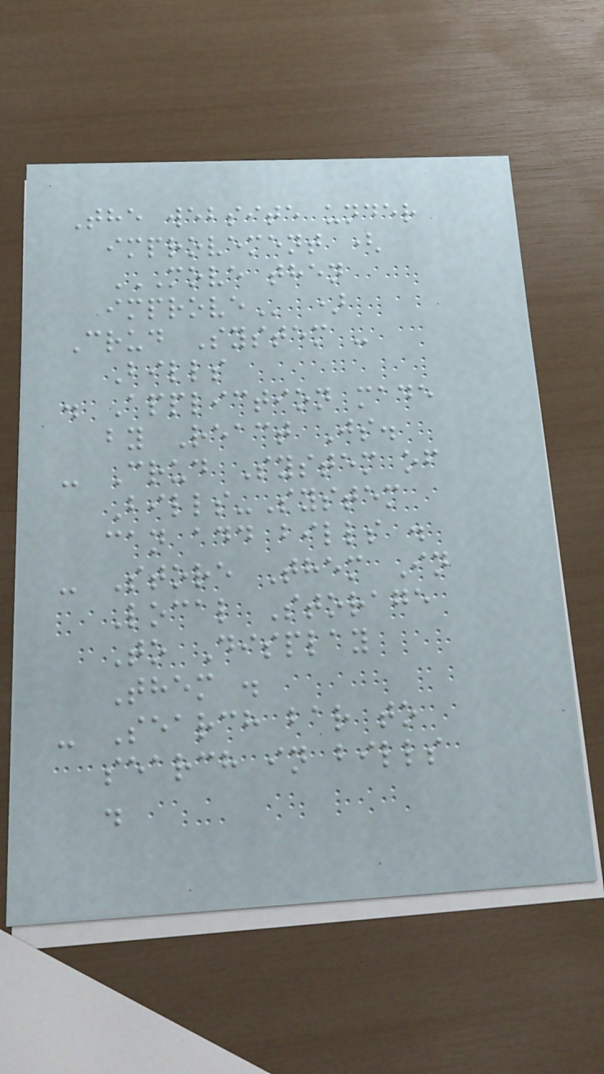The website under
improvement (
MOVE THEN
IMPROVE )
Crud System -
Bills
. Appliction made
by React Js.
- Crud System of
Bills-System
can add bills .
- Store Them In
Local Storage
To Display
Them .
- Search bar to
search in bills
.
